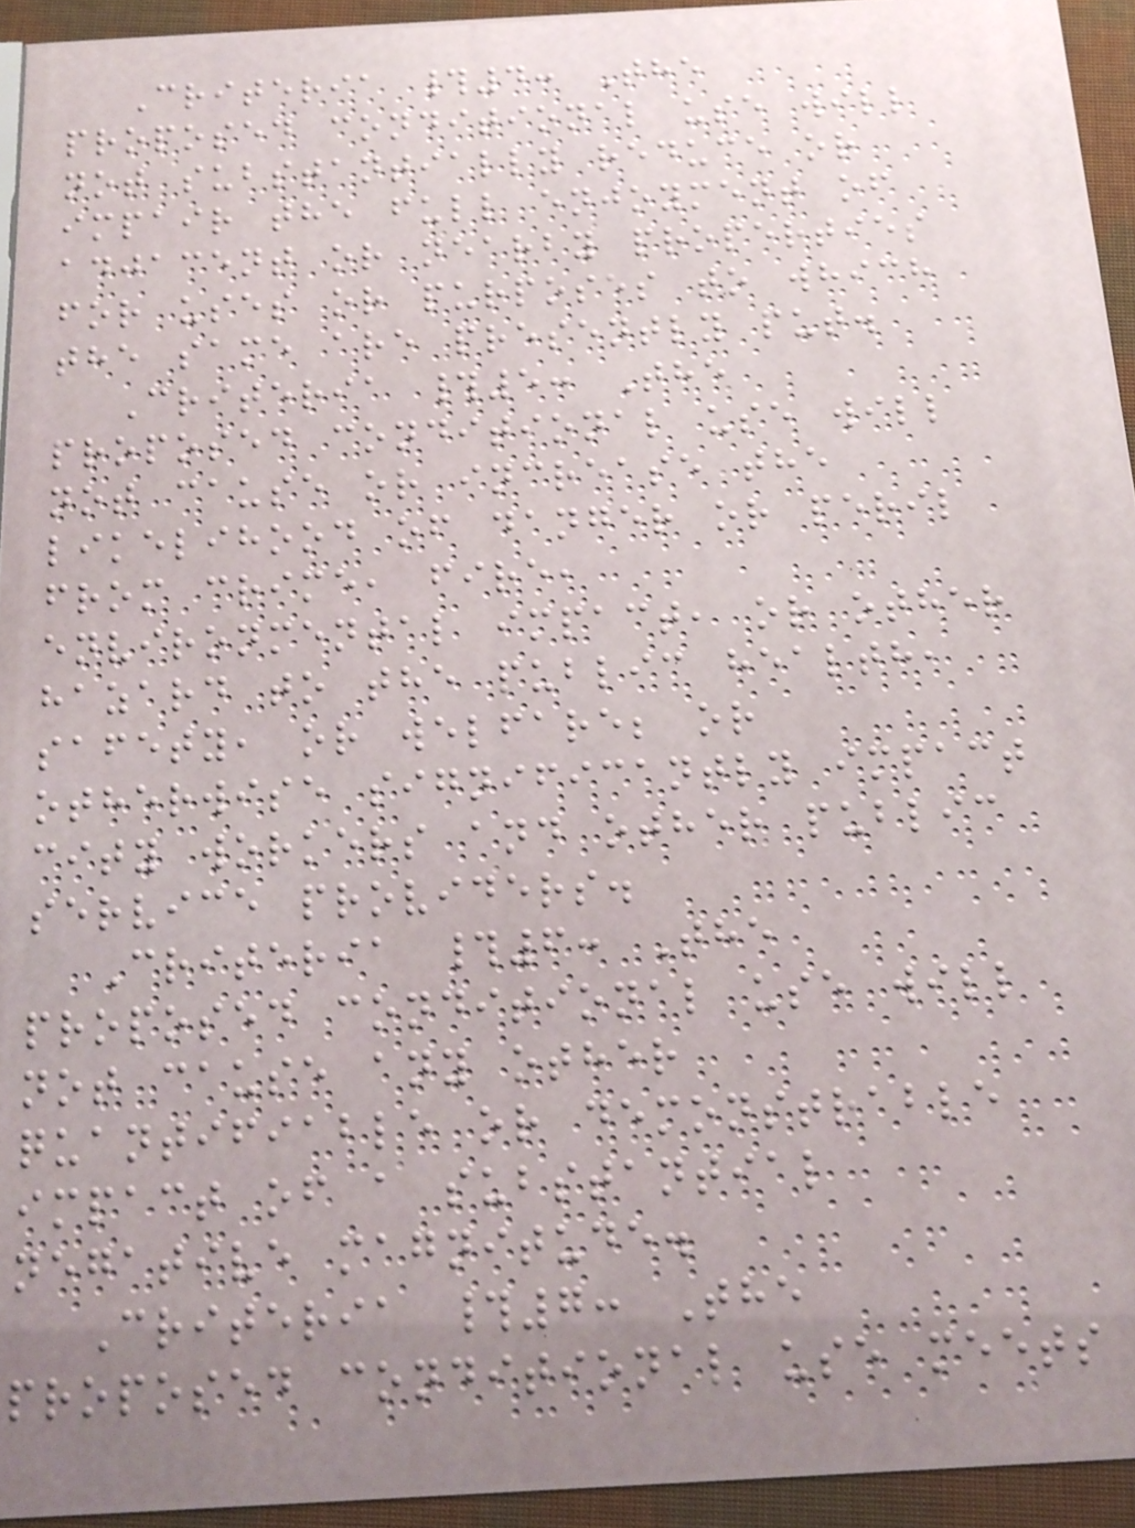Criteria #4: The
proposed conditional use will
not substantially reduce or
impair the full enjoyment of
adjacent or nearby properties
for uses or purposes to which
the same are presently put.
Criteria #5: The
proposed conditional use will
not cause or increase the
likelihood of danger or peril
from crime, fire,
environmental impact, or other
hazard to the public health,
safety, or welfare; or
otherwise significantly impact
city workers and other public
service providers.
Criteria #6: The
proposed conditional use will
not cause any other
quantifiable or demonstrable
impact of a substantial
negative magnitude.
Criteria #7: The
proposed conditional use meets
